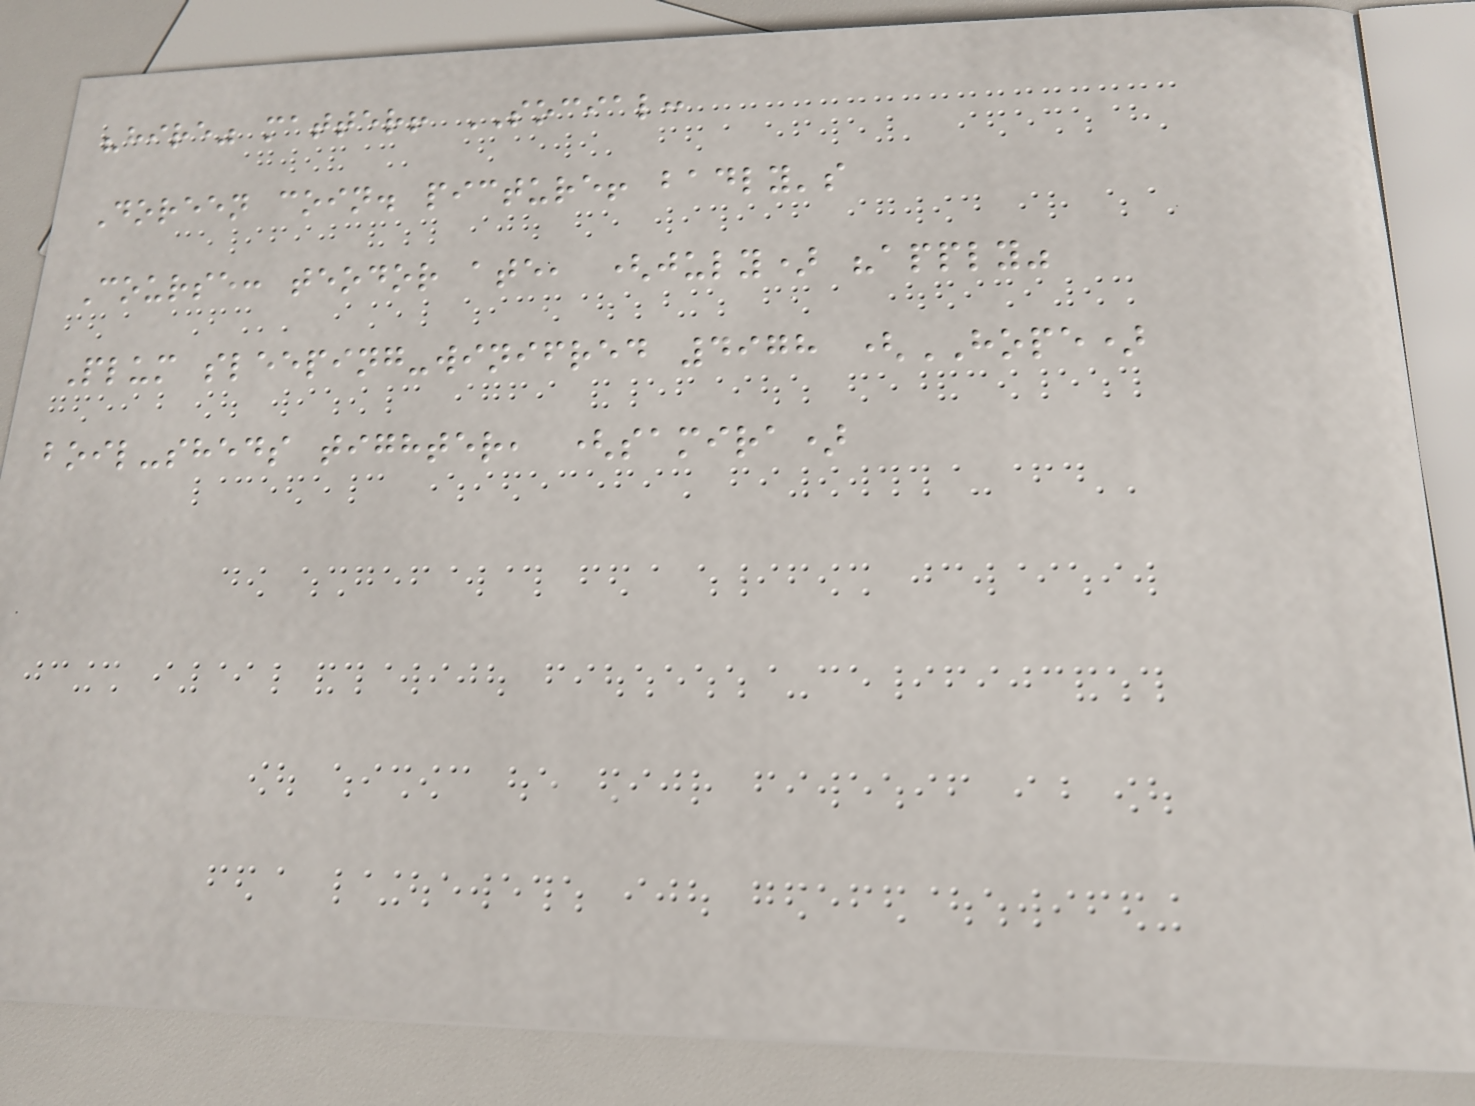"hire" matter! SOCIAL:
Doreen coin. picture! badly's
Course: teodor ate, (july) "apply"
Plum sleeping-winifred 4978 (HOPE)
boil-sheds tighter, (samira)
